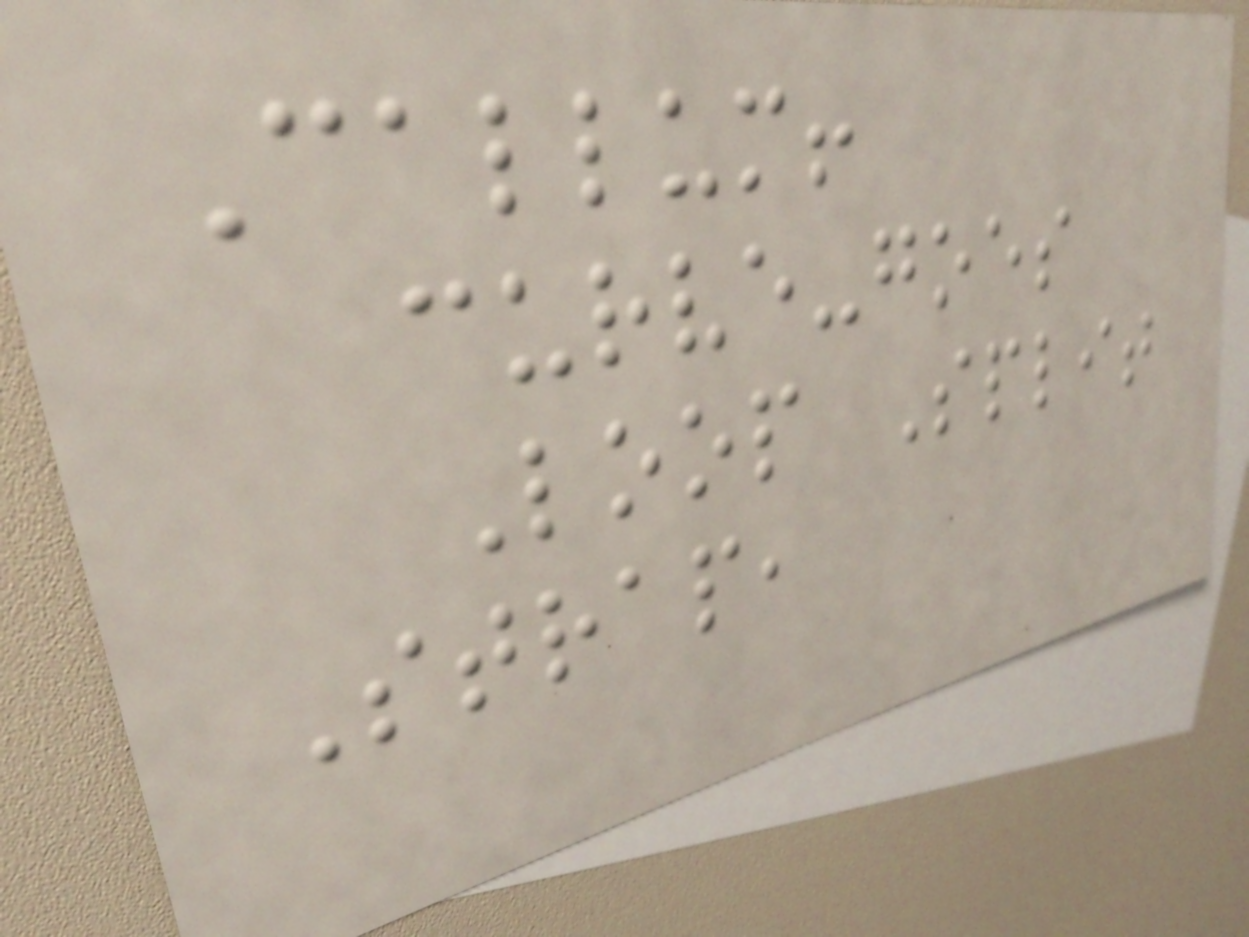Callum!
curve-goes
Loop Split
Strap,
